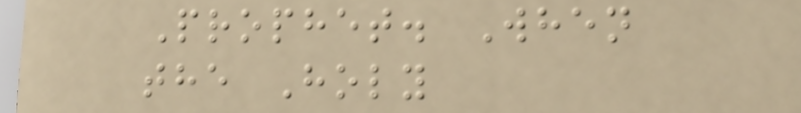Prophet. When
the Holy
